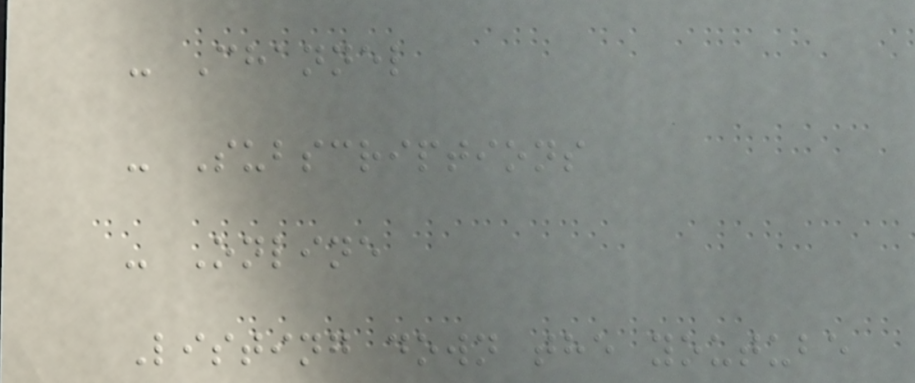- Channel
- Subscriptions
- Online
Listing down the youtube
